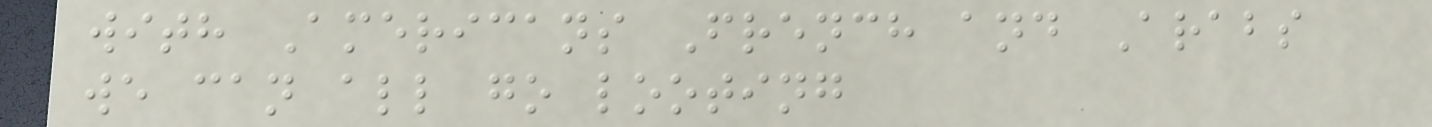with Americans French and Arabs
we can all go looting
